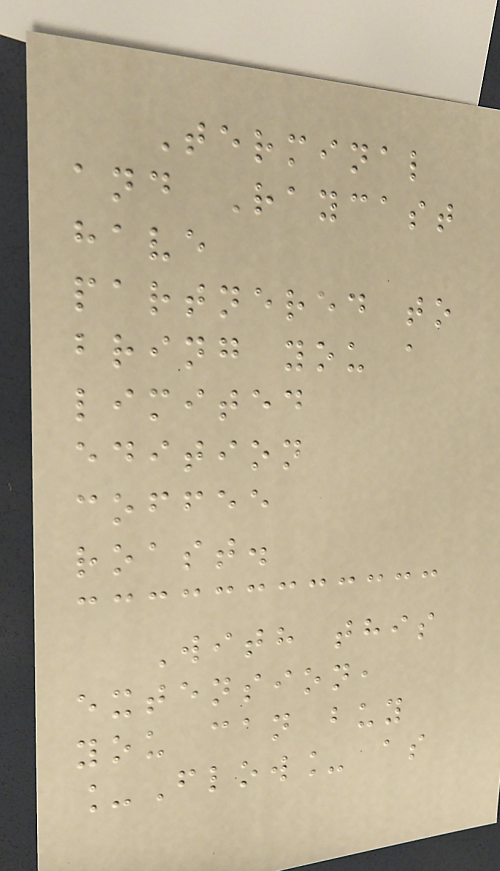Terminal
and Raycast
have
partnered to
bring you a
limited
edition
coffee
roast.
With this
extension,
you can buy
_Flow_ as
